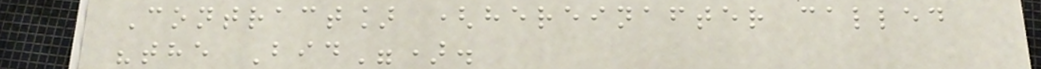Contract] (hereinafter called
"the Bid").
